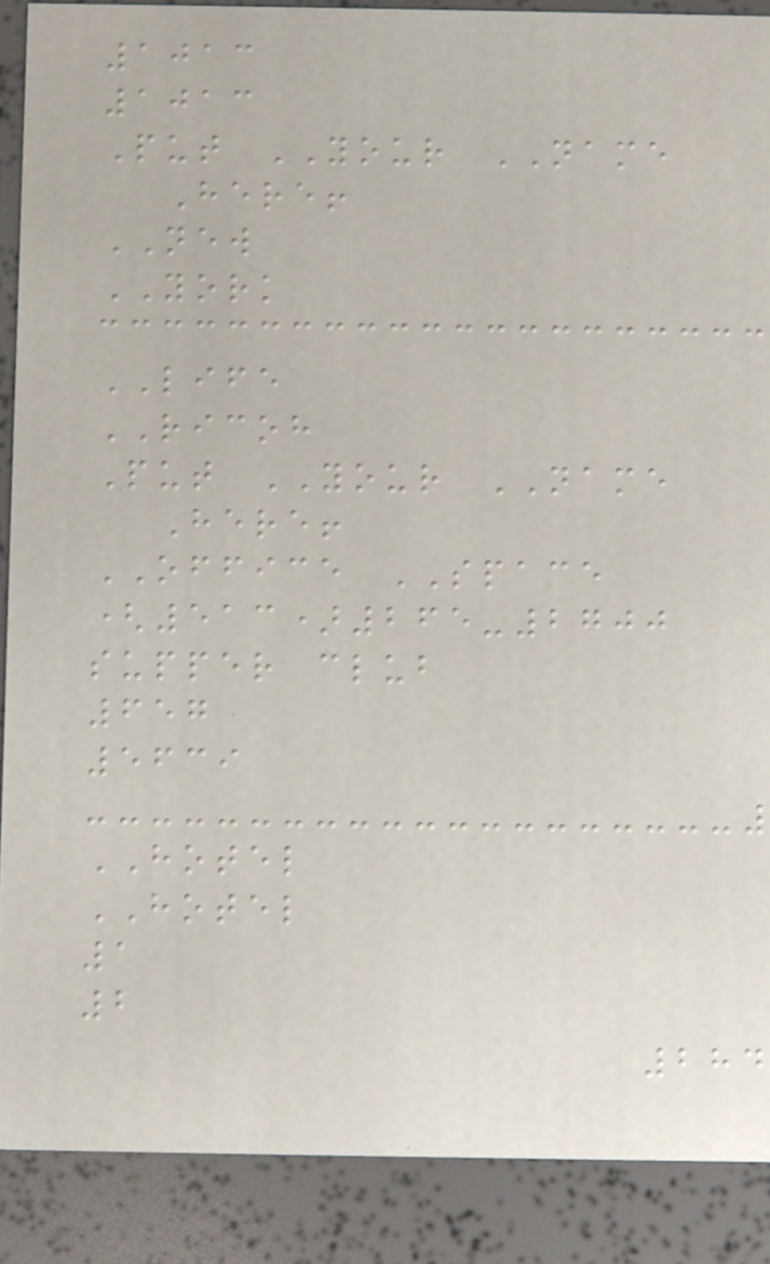1013
1013
Put YOUR NAME
Here!
NEW
YORK
LIFE
RICOH
Put YOUR NAME
Here!
OFFICE SPACE
(513)265-2700
supper club
657
5639
HOTEL
HOTEL
1
2
284
